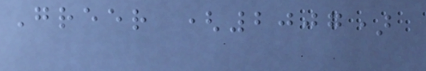Greer (2007)
